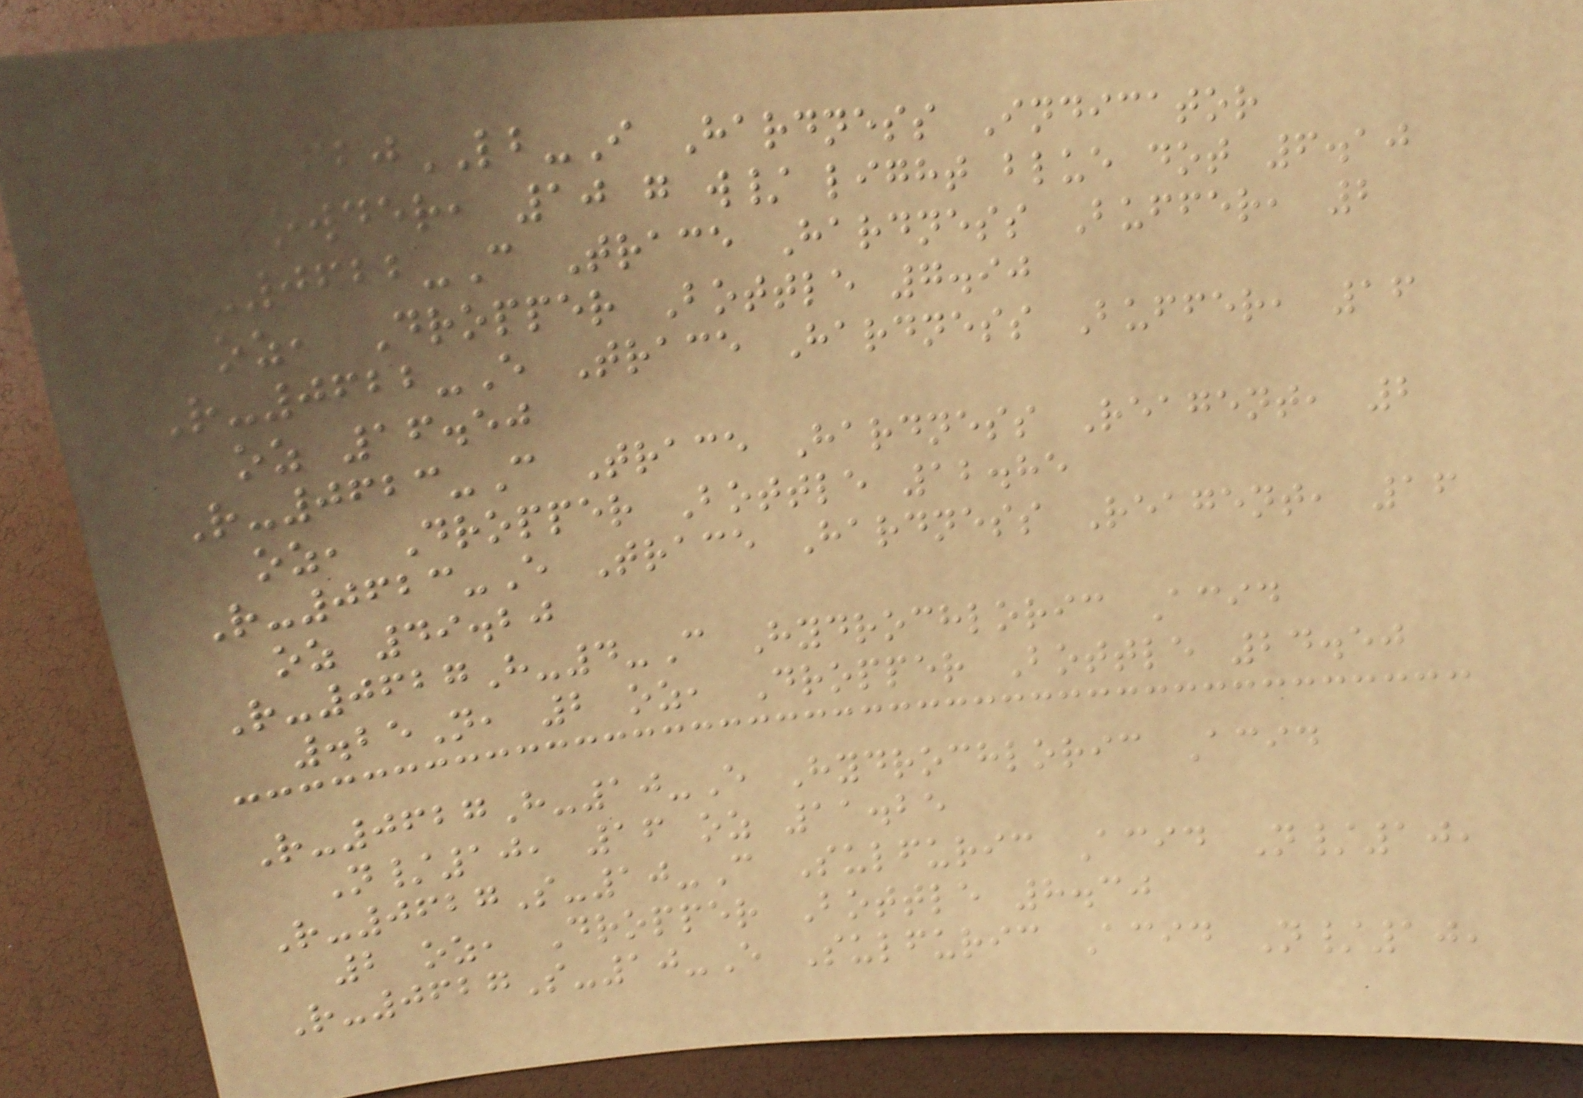R-0620LB-I Hardness Indicator
Powder, 10 g w/ light blue dot 6.10
R-0622-C Trace Hardness Buffer, 2
oz, Dropper Bottle 7.90
R-0622-E Trace Hardness Buffer, 16
oz 16.50
R-0623-C Trace Hardness Reagent, 2
oz, Dropper Bottle 12.85
R-0623-E Trace Hardness Reagent, 16
oz 49.20
R-0627H-4-C Hydrochloric Acid
.25N, 2 oz, Dropper Bottle 24.50
R-0627H-10-E Hydrochloric Acid
N/10, 16 oz 11.25
R-0627S-10-C Sulfuric Acid N/10,
2 oz, Dropper Bottle 8.30
R-0627S-10-E Sulfuric Acid N/10,
